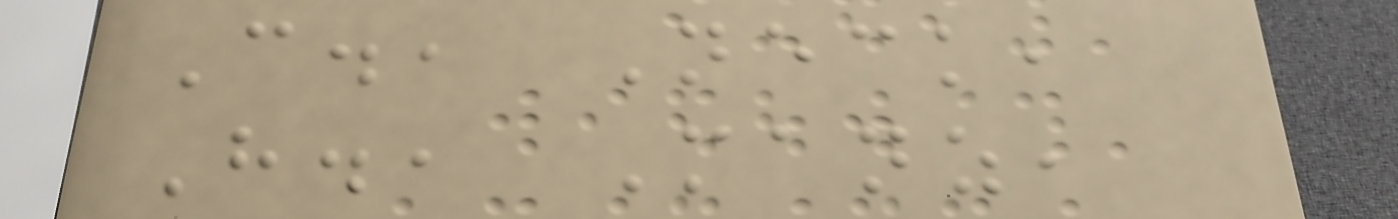C., Neck,
H., Manz,
